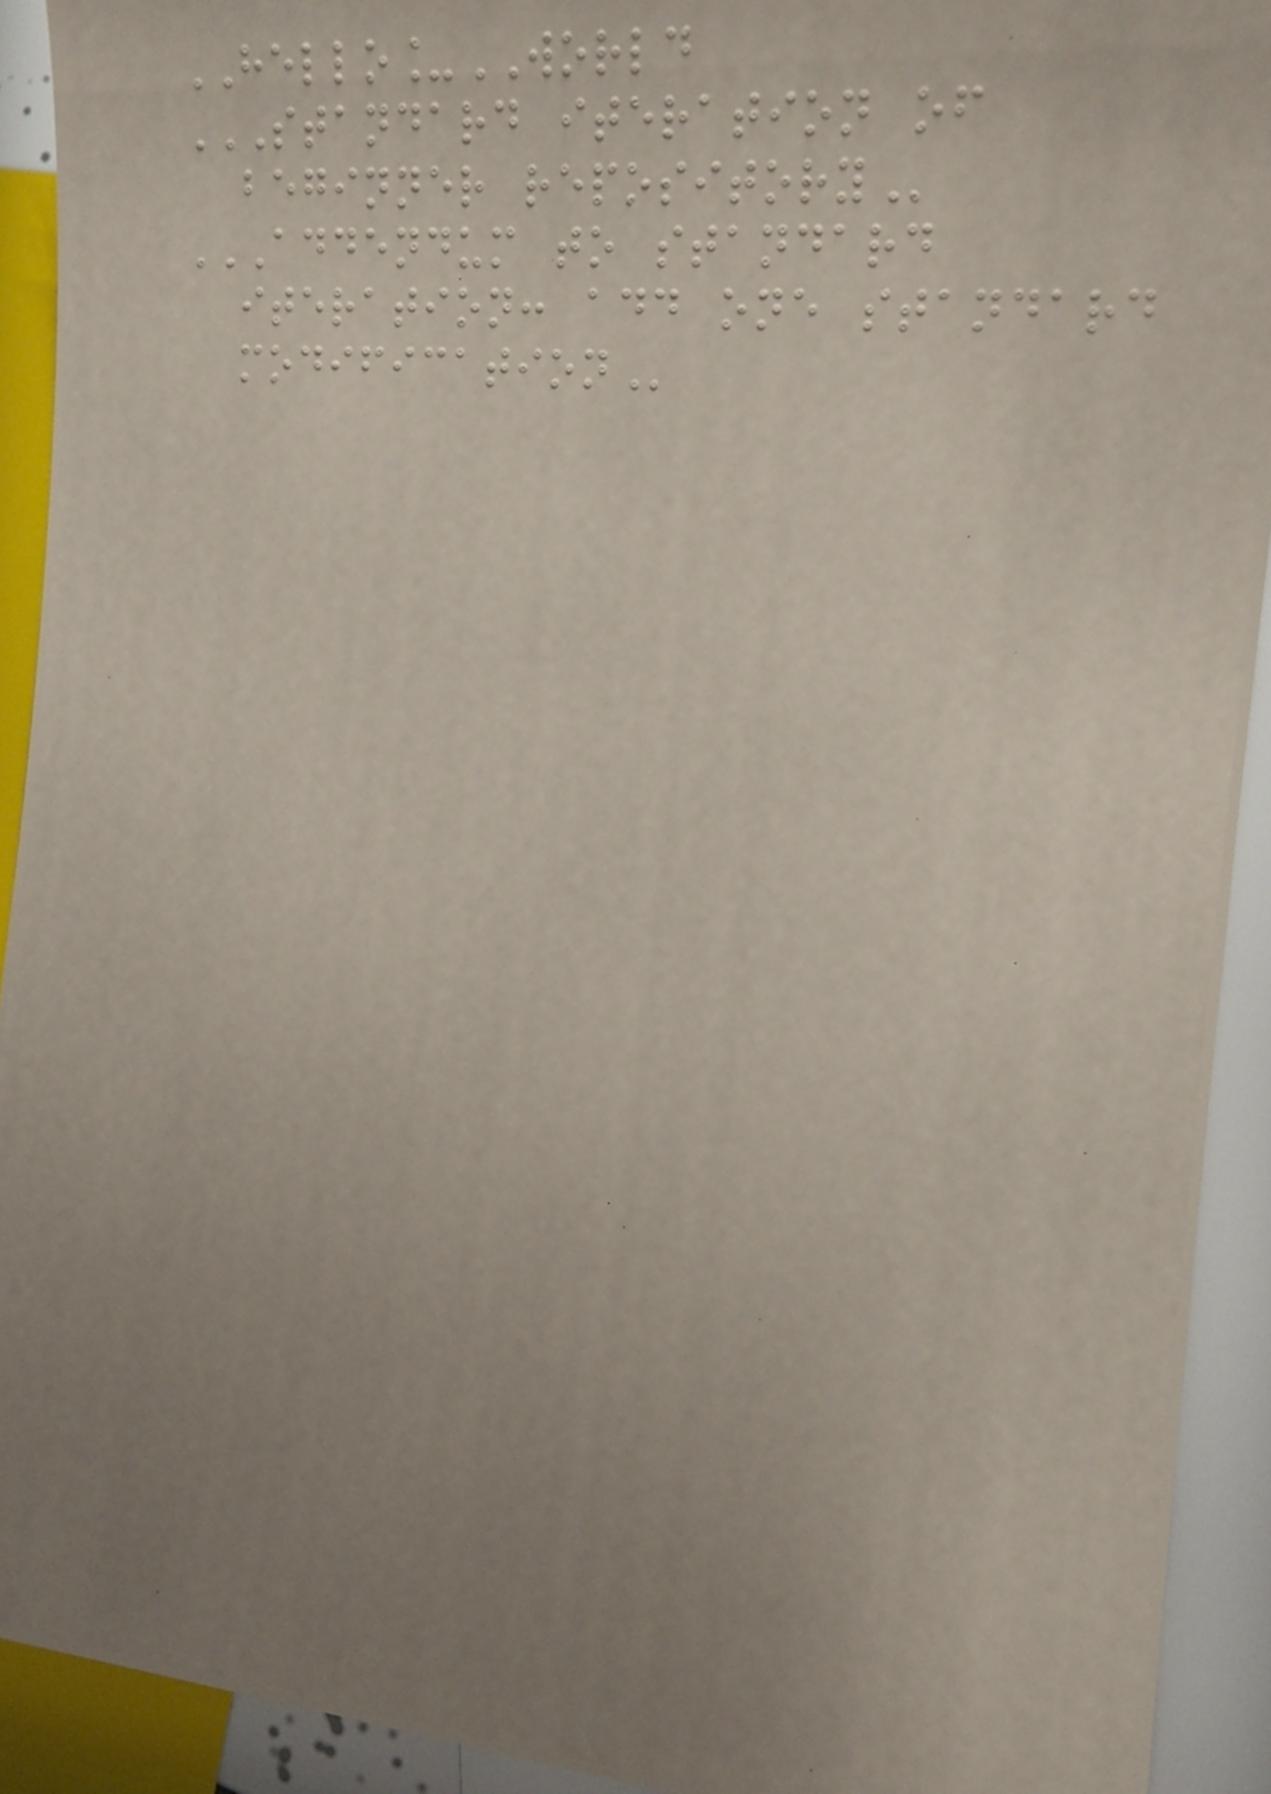HELLO_WORLD
STANDARD ITERATION OF
BEGINNER REPOSITORY
ADDENDUM TO STANDARD
ITERATION: ADD ONE STANDARD
MODIFICATION
